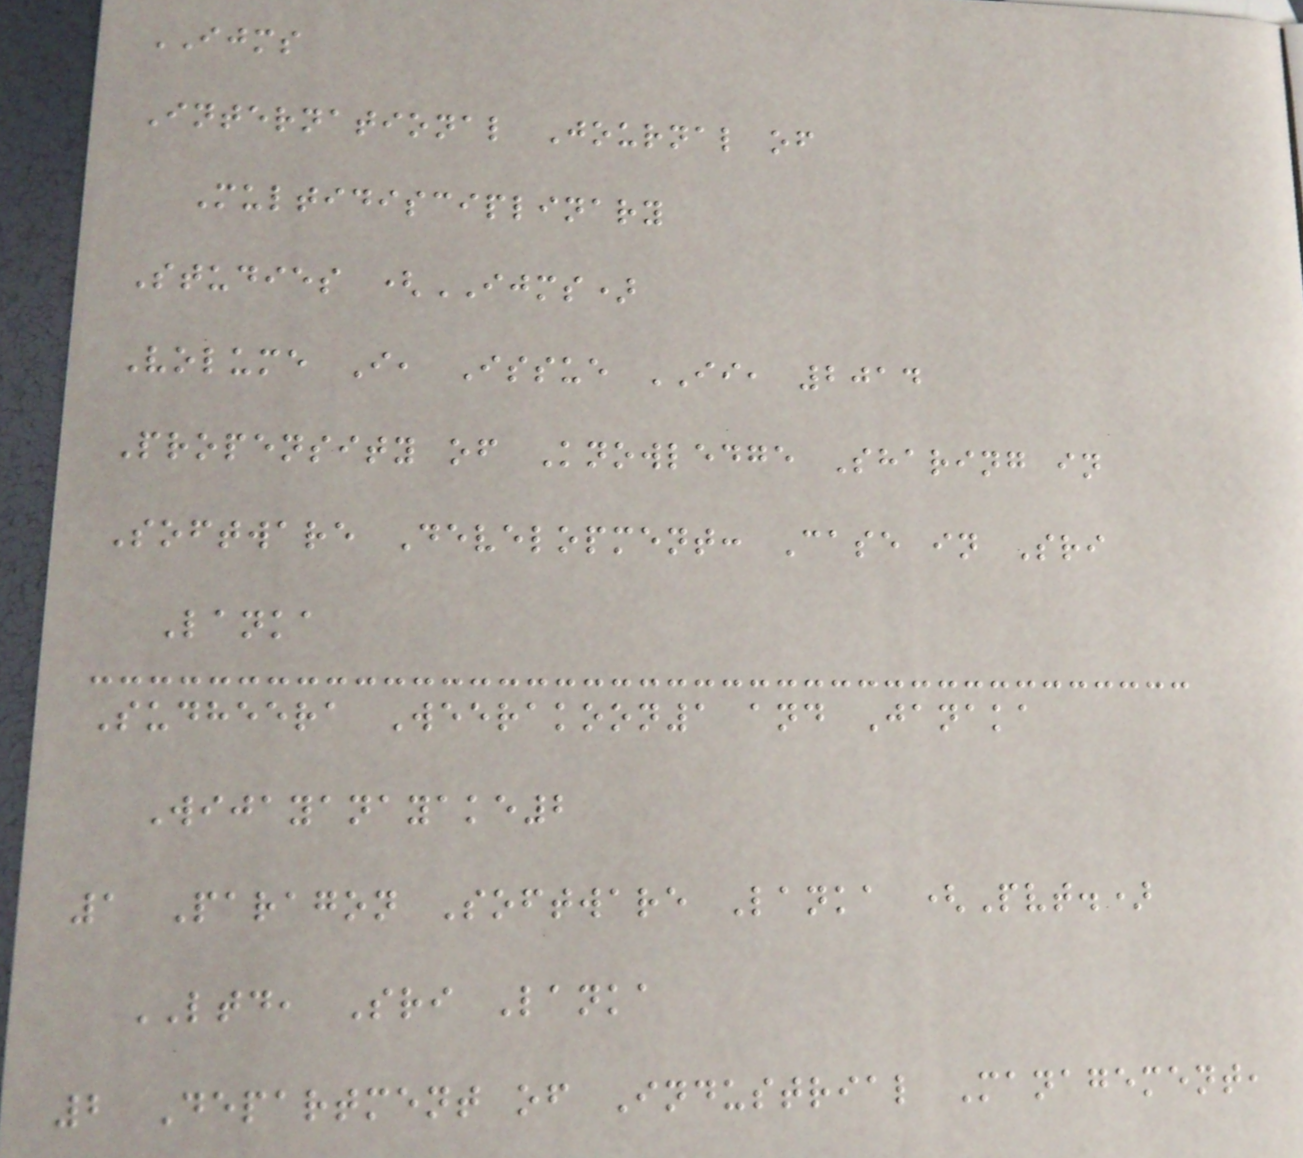IJMS
International Journal of
Multidisciplinary
Studies (IJMS)
Volume I, Issue II, 2014
Propensity of Knowledge Sharing in
Software Development: Case in Sri
Lanka
Sudheera Weerakoon1 and Janaka
Wijayanayake2
1 Paragon Software Lanka (Pvt.)
LTD, Sri Lanka
2 Department of Industrial Management,
